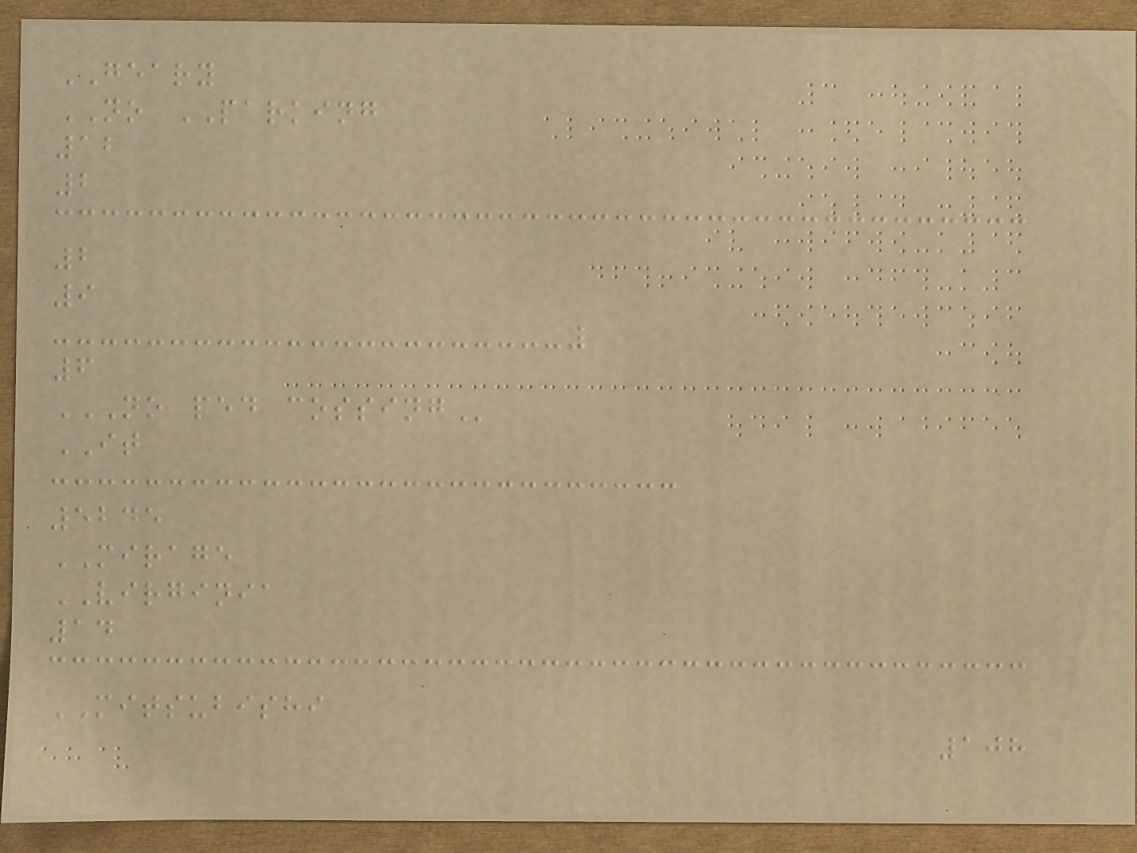GEARY
NO PARKING
12
2
2
9
6
NO PED COSSING
IT
5245
MIRAGE
VIRGINIA
14
MITSUBISHI
108
